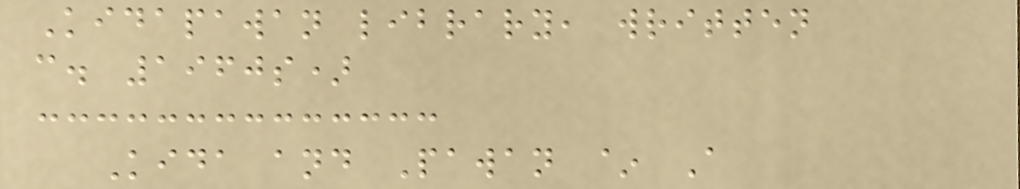Kidapawan library, written
c. 1960s)
Kida and Pawan ~ A
